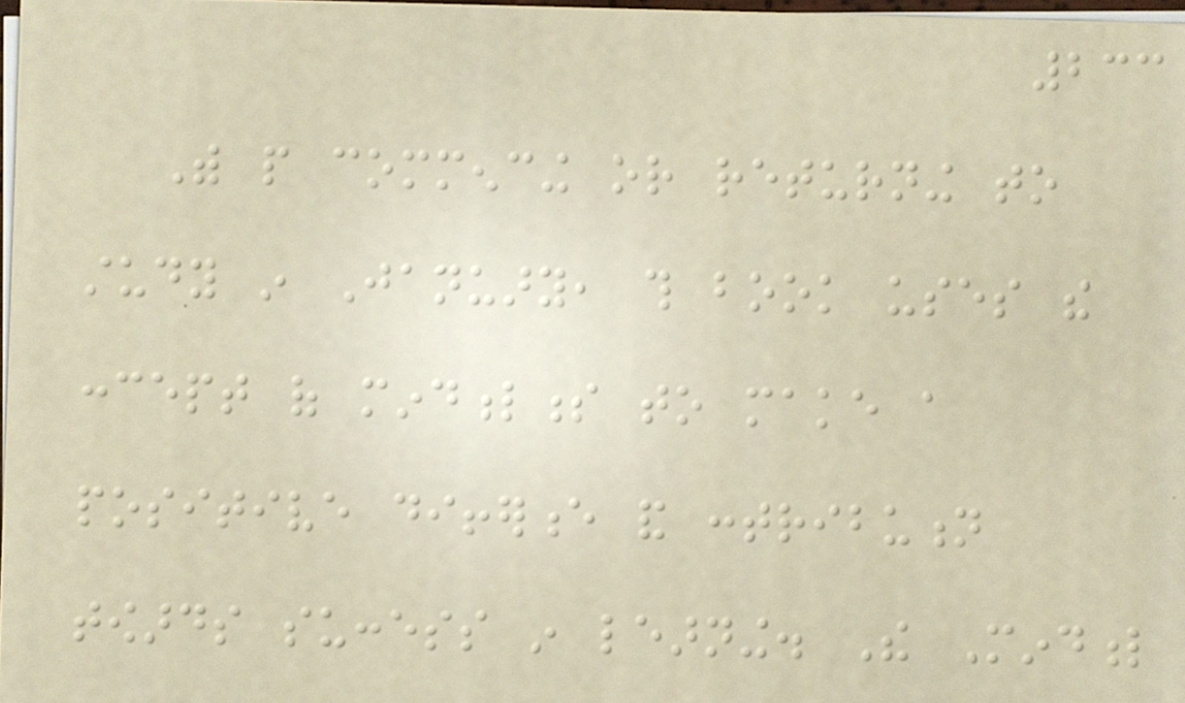233
With people commencing or returning to
study in January, this book uses the
concept of mindfulness to make a
positive difference and contribution
towards success in learning. The Mindful
